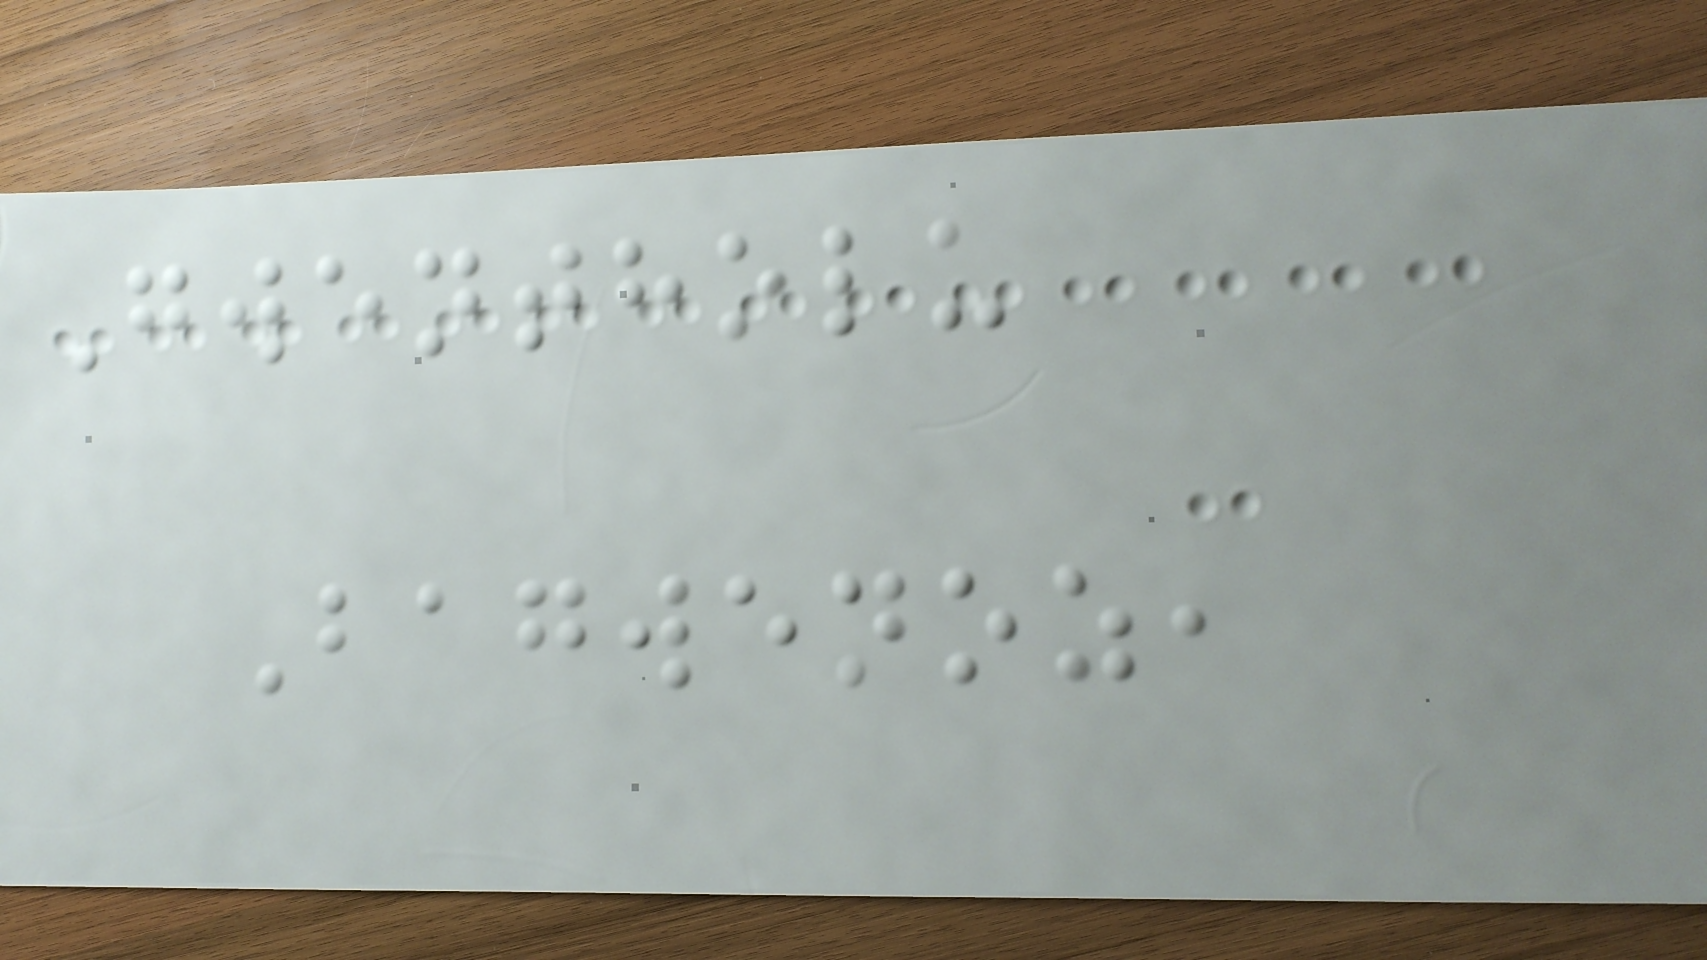Gwentholu
Bagwenoz,
